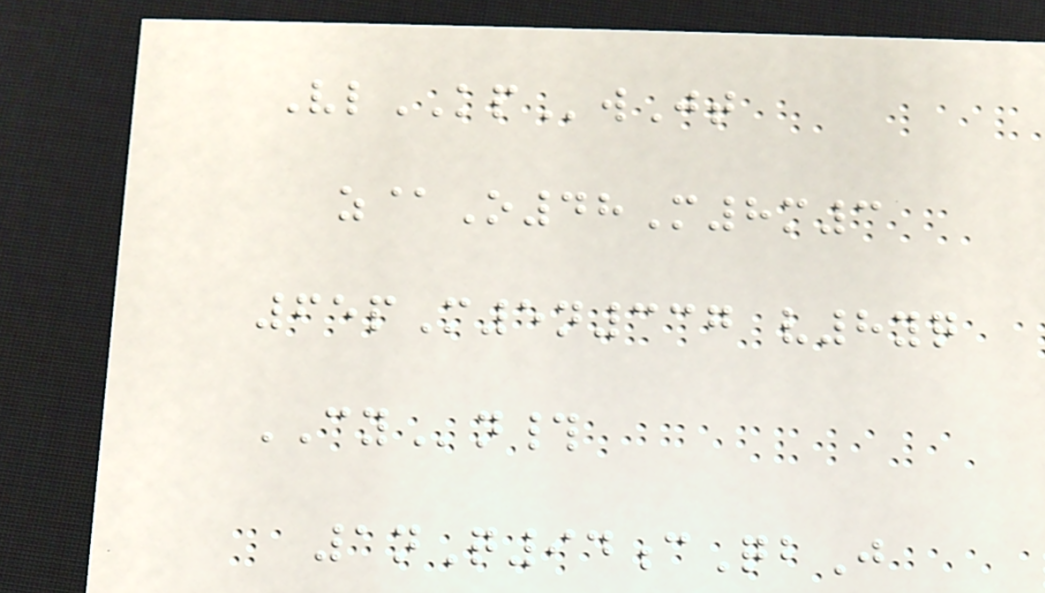VlKPwJt
z@O48M8m3
65pM5n337 v8yq
CYn#
1nQ94cQbJ
